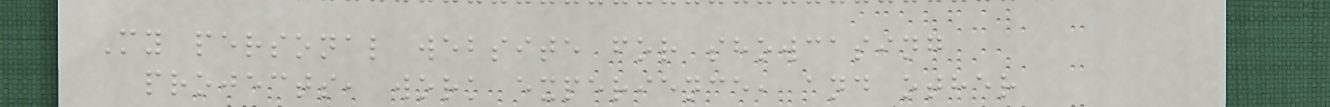My personal website for showcasing
projects, work experience, and other
